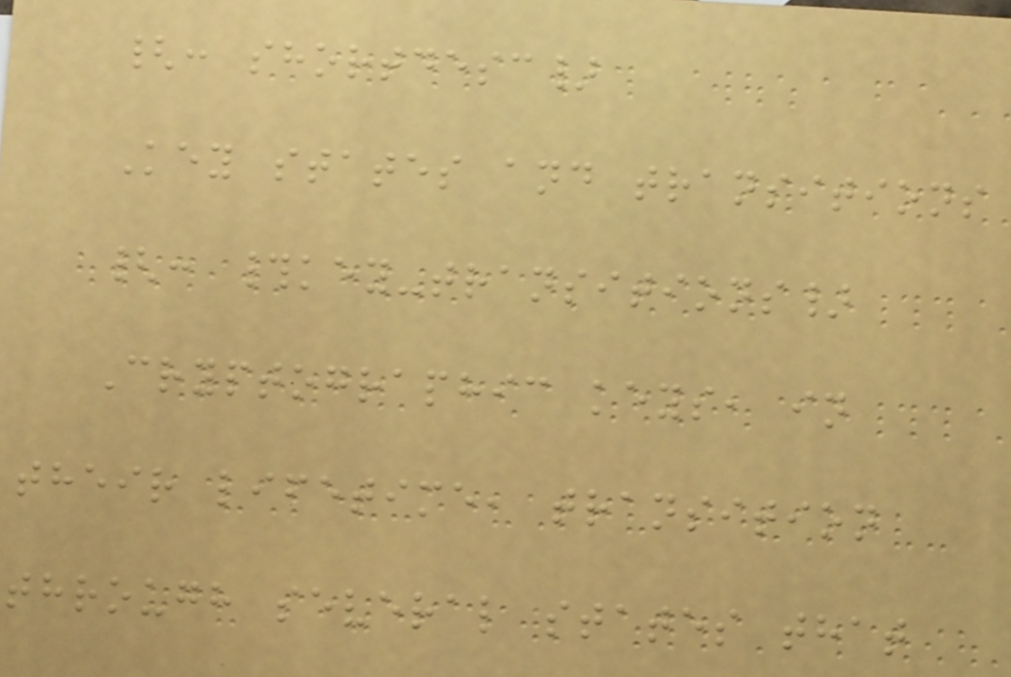{: shortdesc}
Key states and transitions
{: #key-transitions}
Cryptographic keys, in
their lifetime, transition
through several states that
